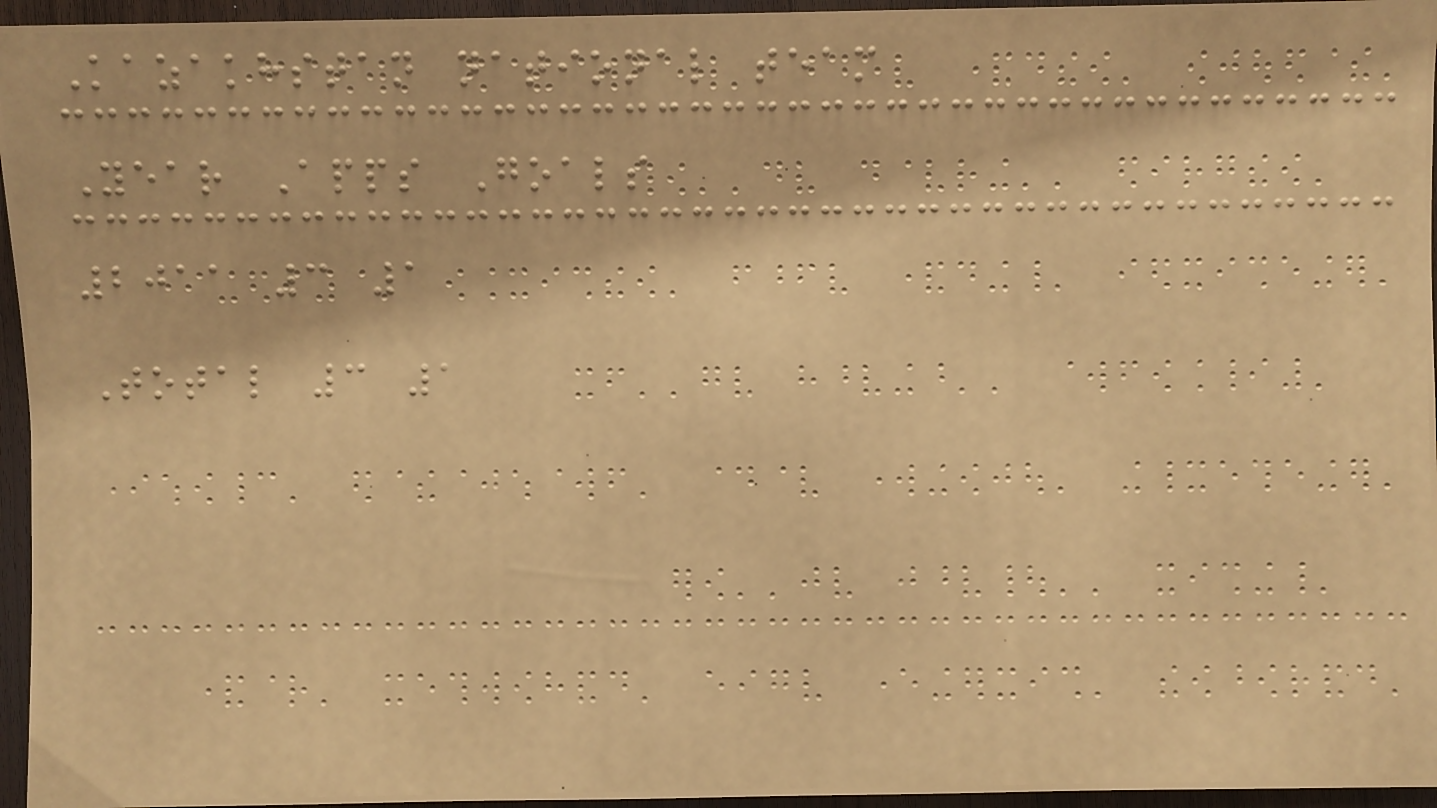Kazakhstan national team
Year Apps Goals
2011 3 1
Total 3 1
